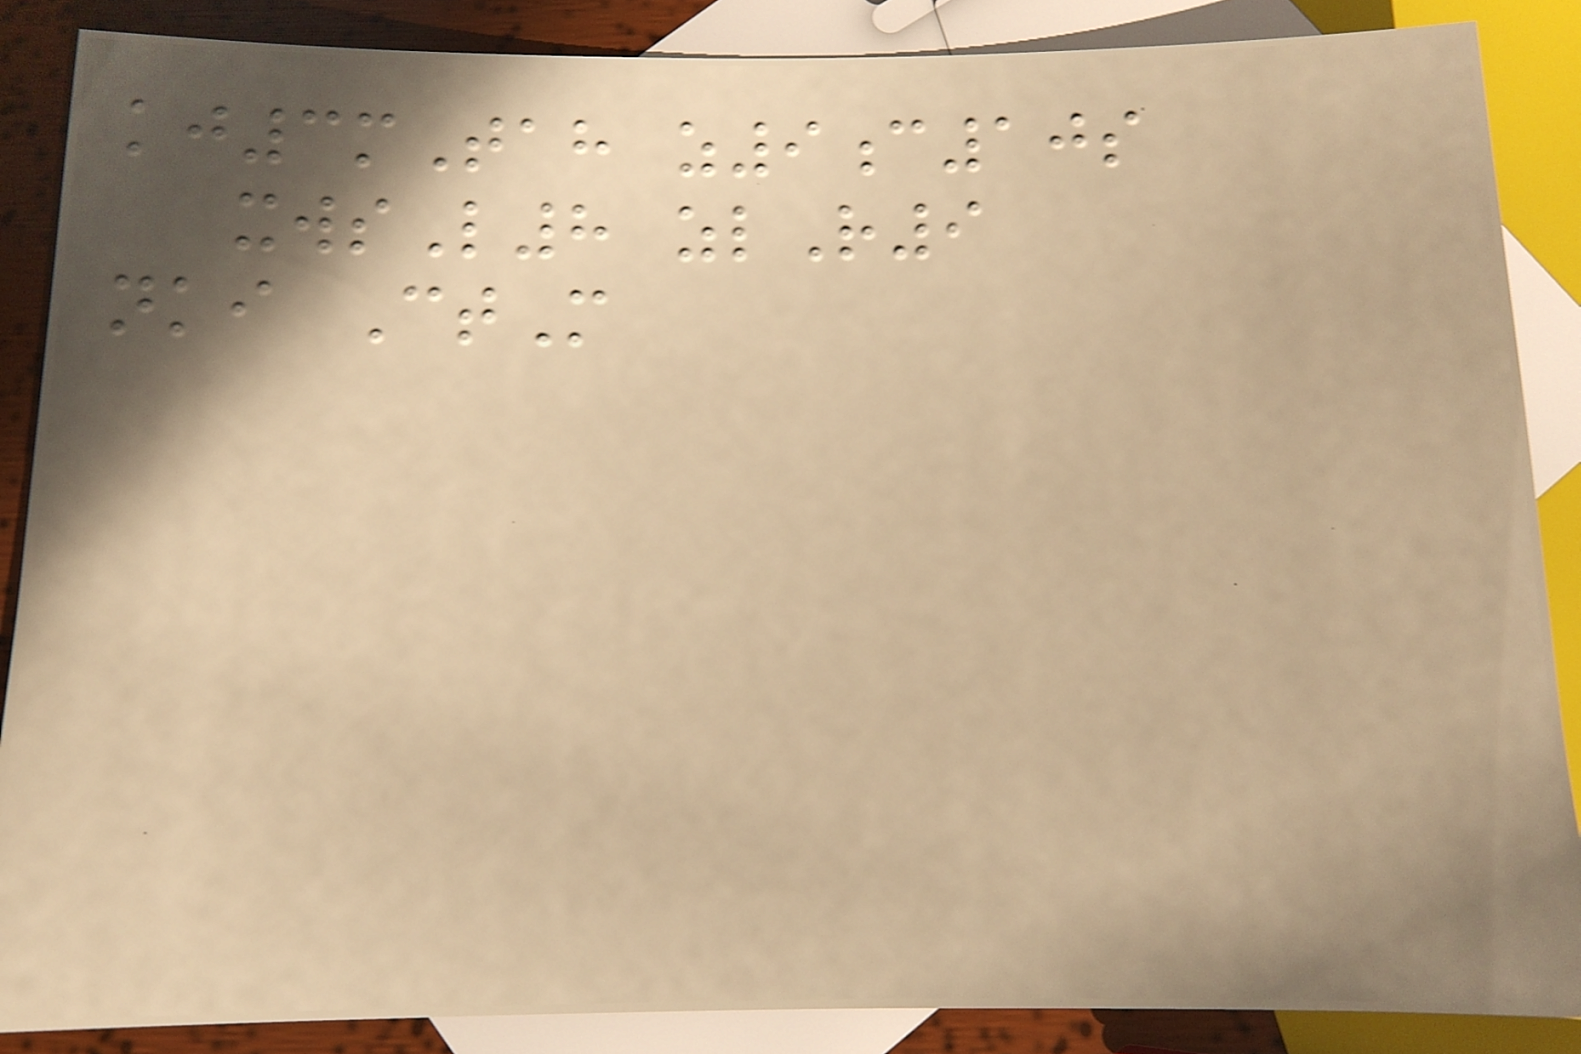kj3mTah z9c10s
xwsL8 zlR9
nki CtM
